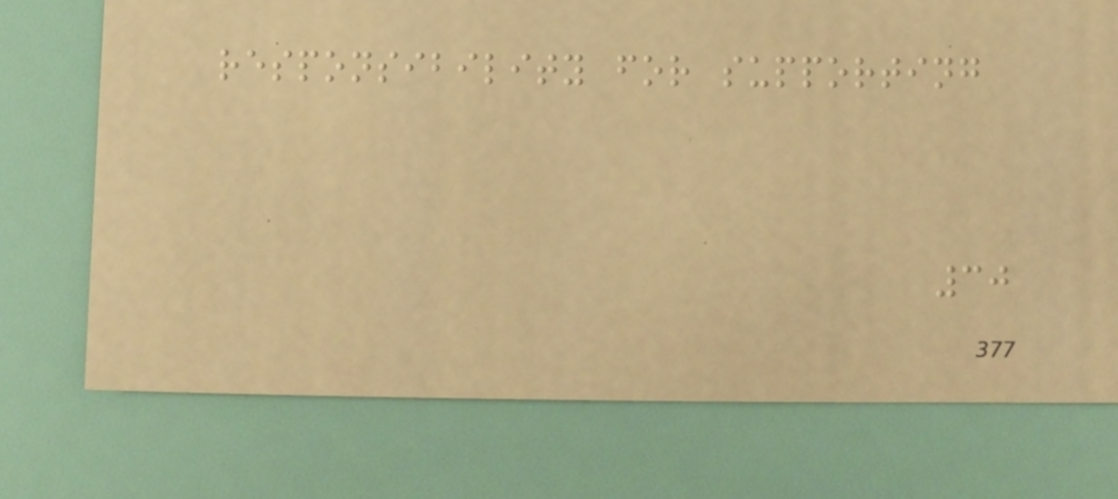responsibility for supporting
30
